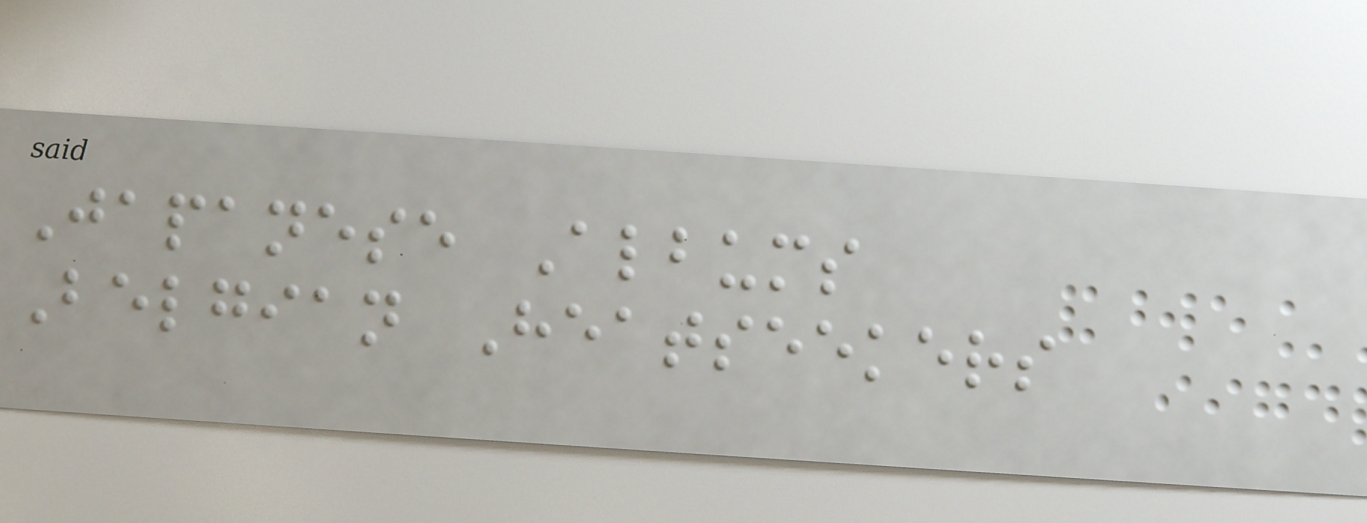Japanese Albums
Belgian Heatseekers
